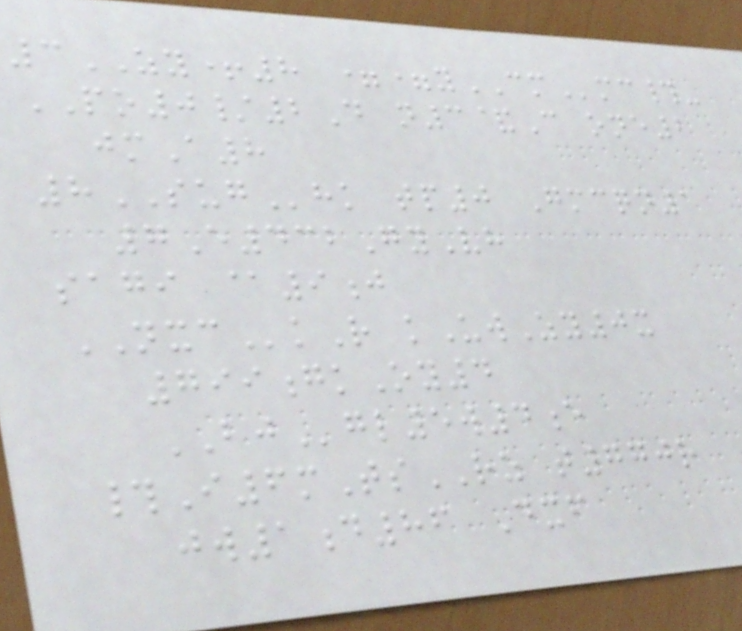3ZY+8 ==yCMmc#-
PO0/2D n3&C one2
jmA8
8SUGhk tp0 Gmcqn1
7E432GyVh
sagi @9j
NXCkR kUwZy0x
799gkOy4
BJgl5w4e
#I6mTsRZ t770r
jw1d86 Dxf
